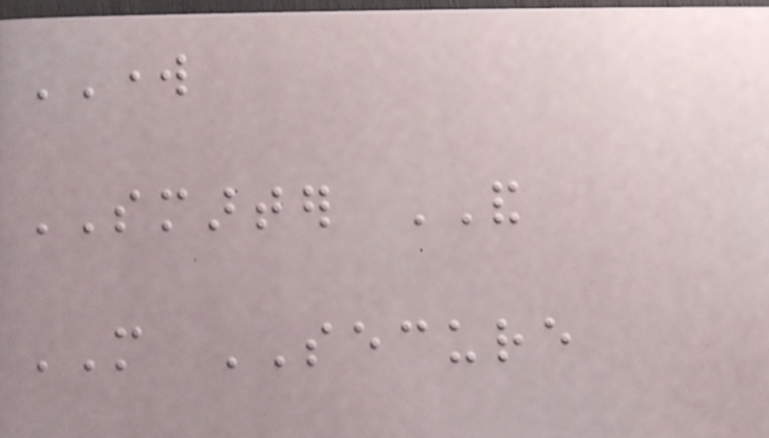WORK
SMARTER AND
MORE SECURE
